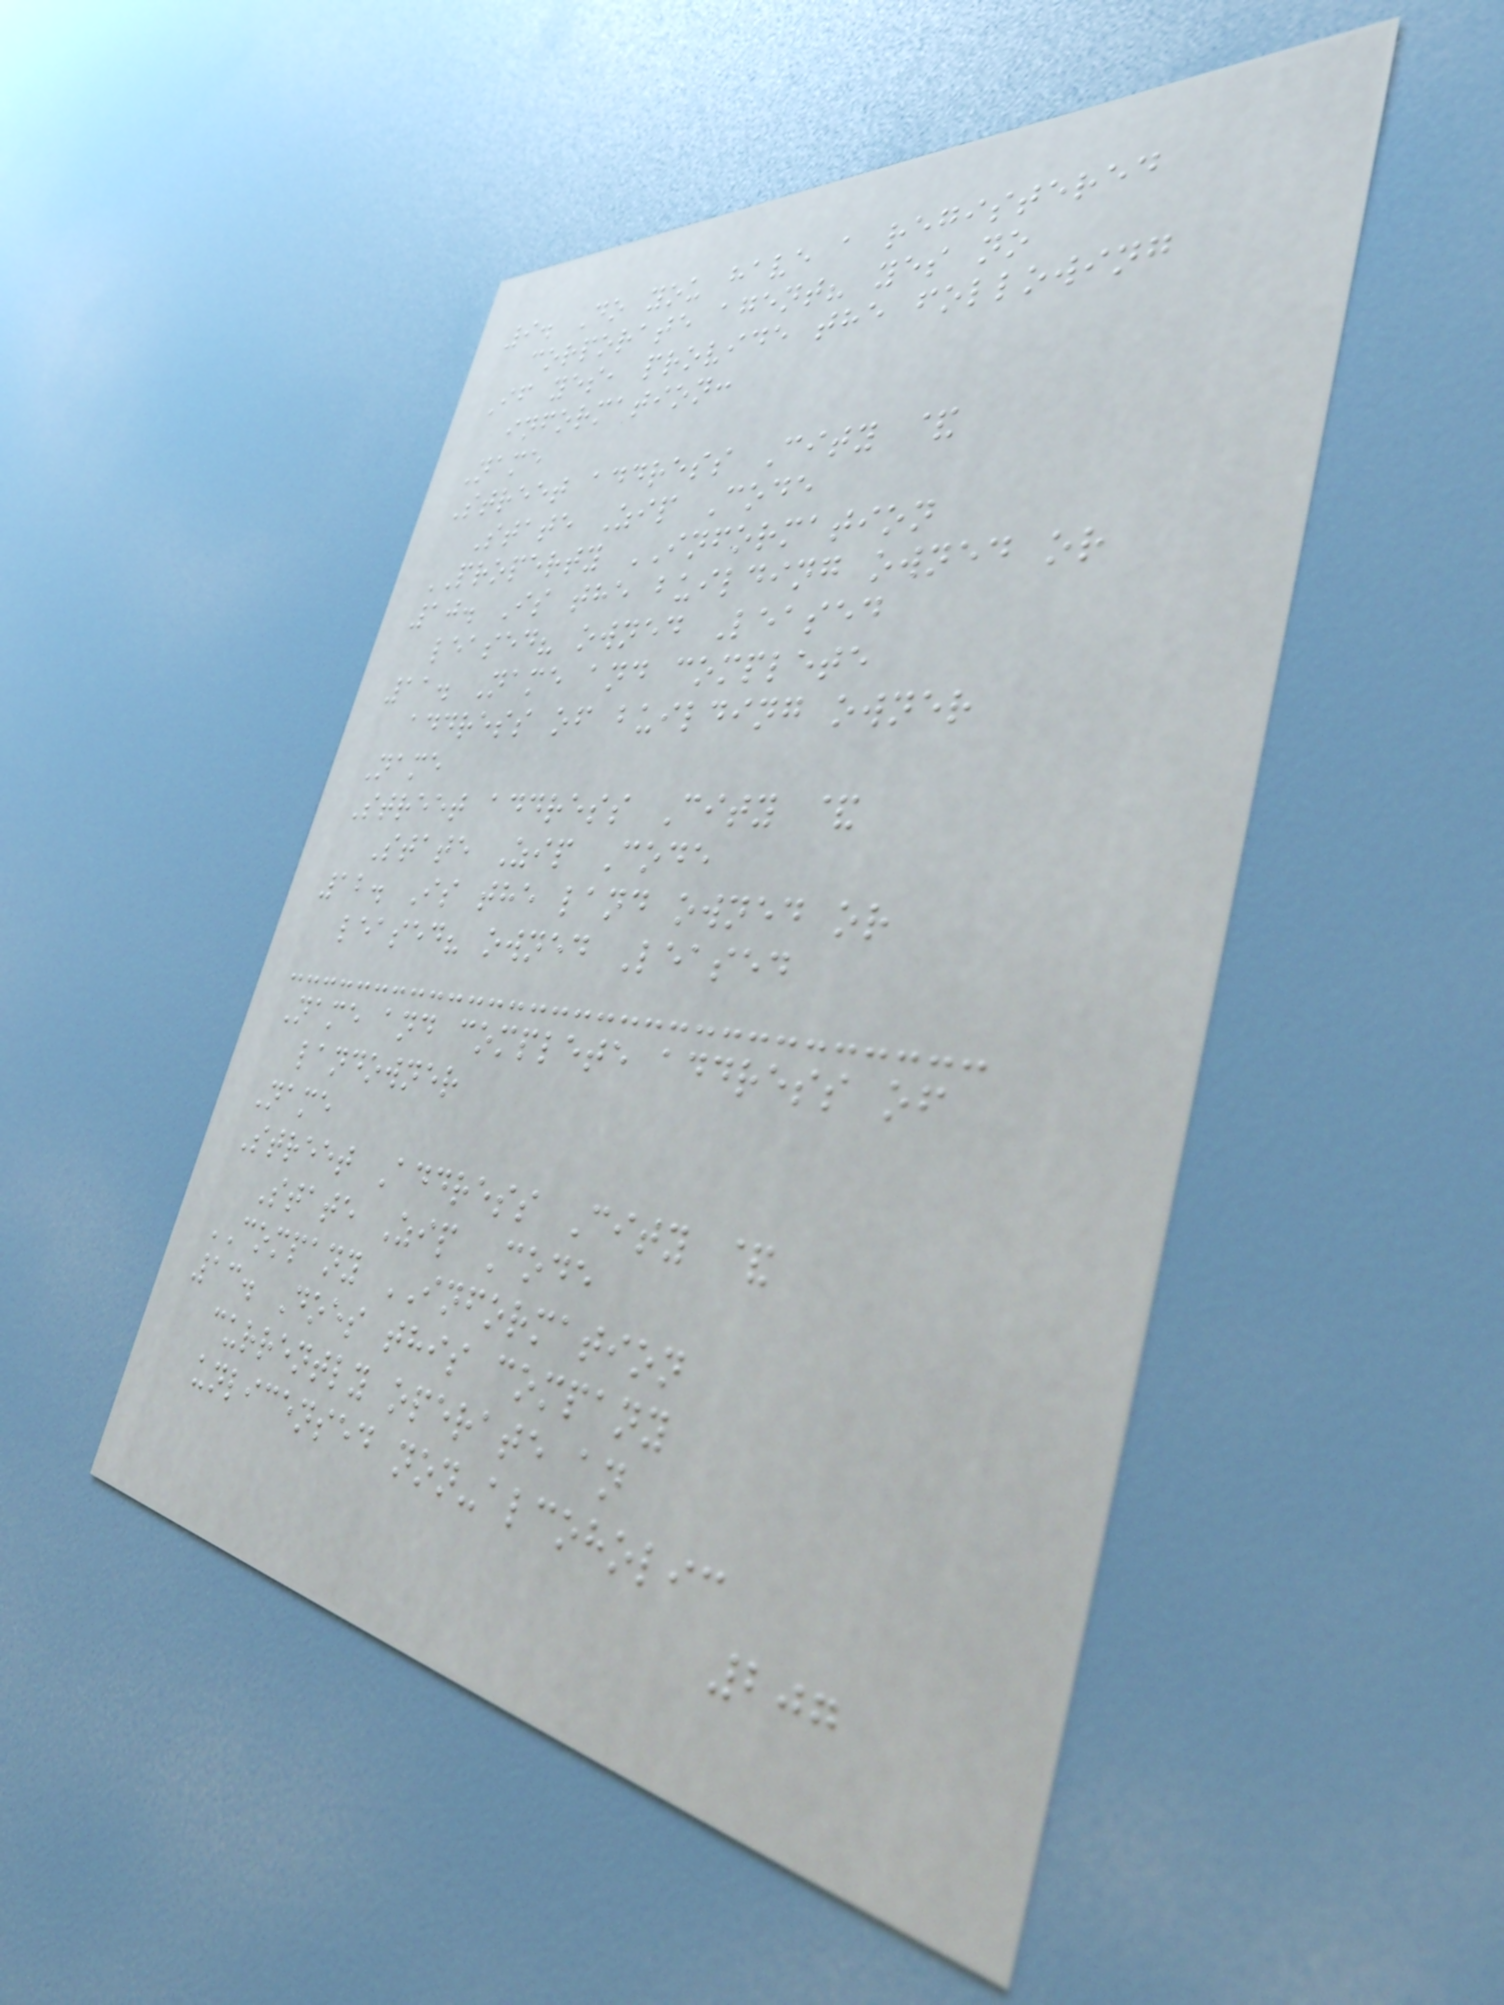9. Do you have a registered
corporate agent? yes no
If yes, provide the following
information:
Name
Street address City &
State Zip Code
PROPERTY INFORMATION
10. Is the building owned or
leased? owned Leased
11. Name and complete
address of building owner
Name
Street address City &
State Zip Code
12. Is the land owned or
leased? owned Leased
Name and complete address of
landowner
Name
Street Address City &
State Zip Code
COMPANY INFORMATION
13. Does this company
currently operate an
unlicensed non-alcoholic
207
